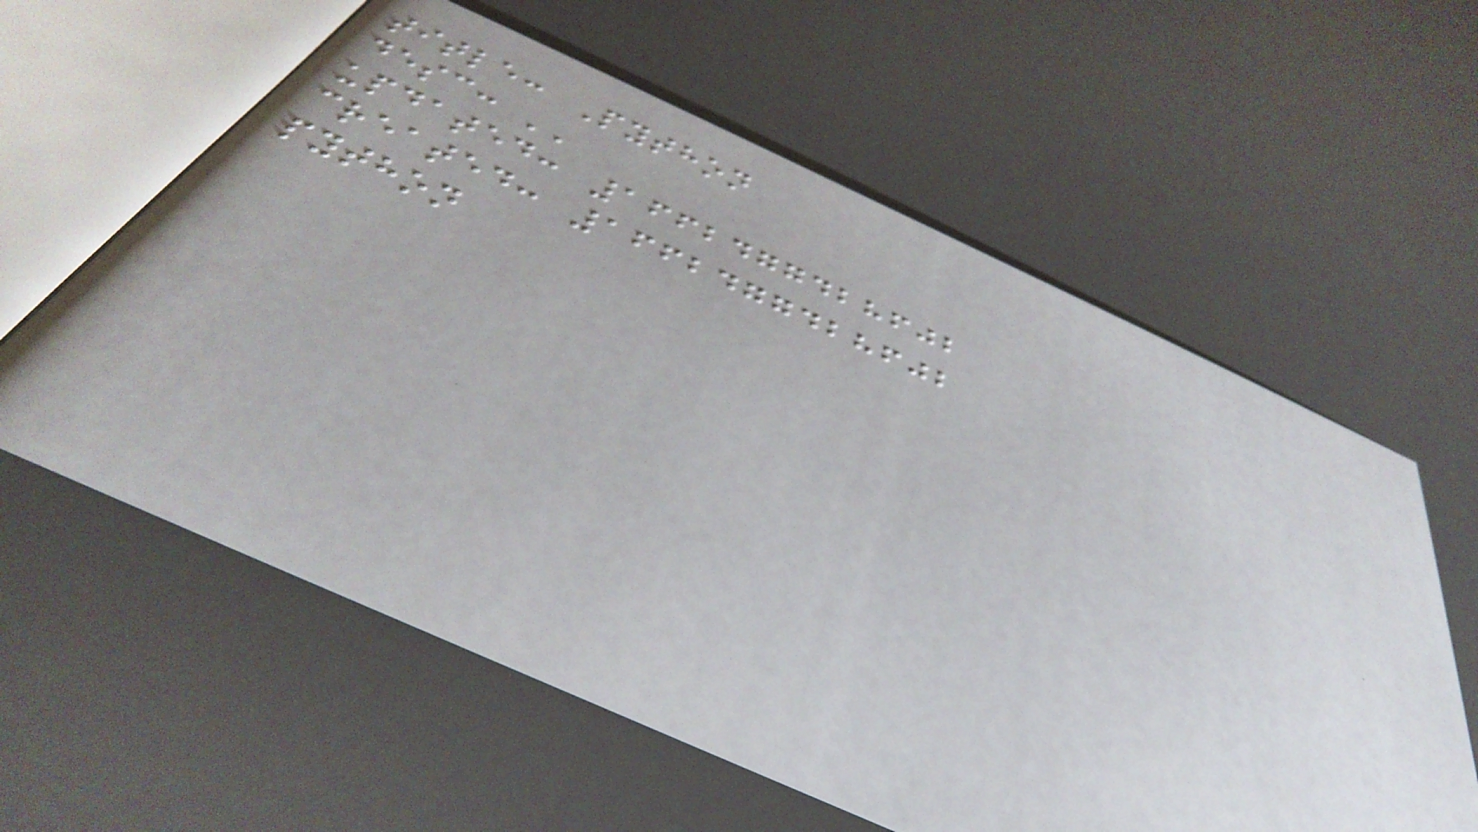title: Python
desc: ''
updated: 1662477428602
created: 1662477428602
python
